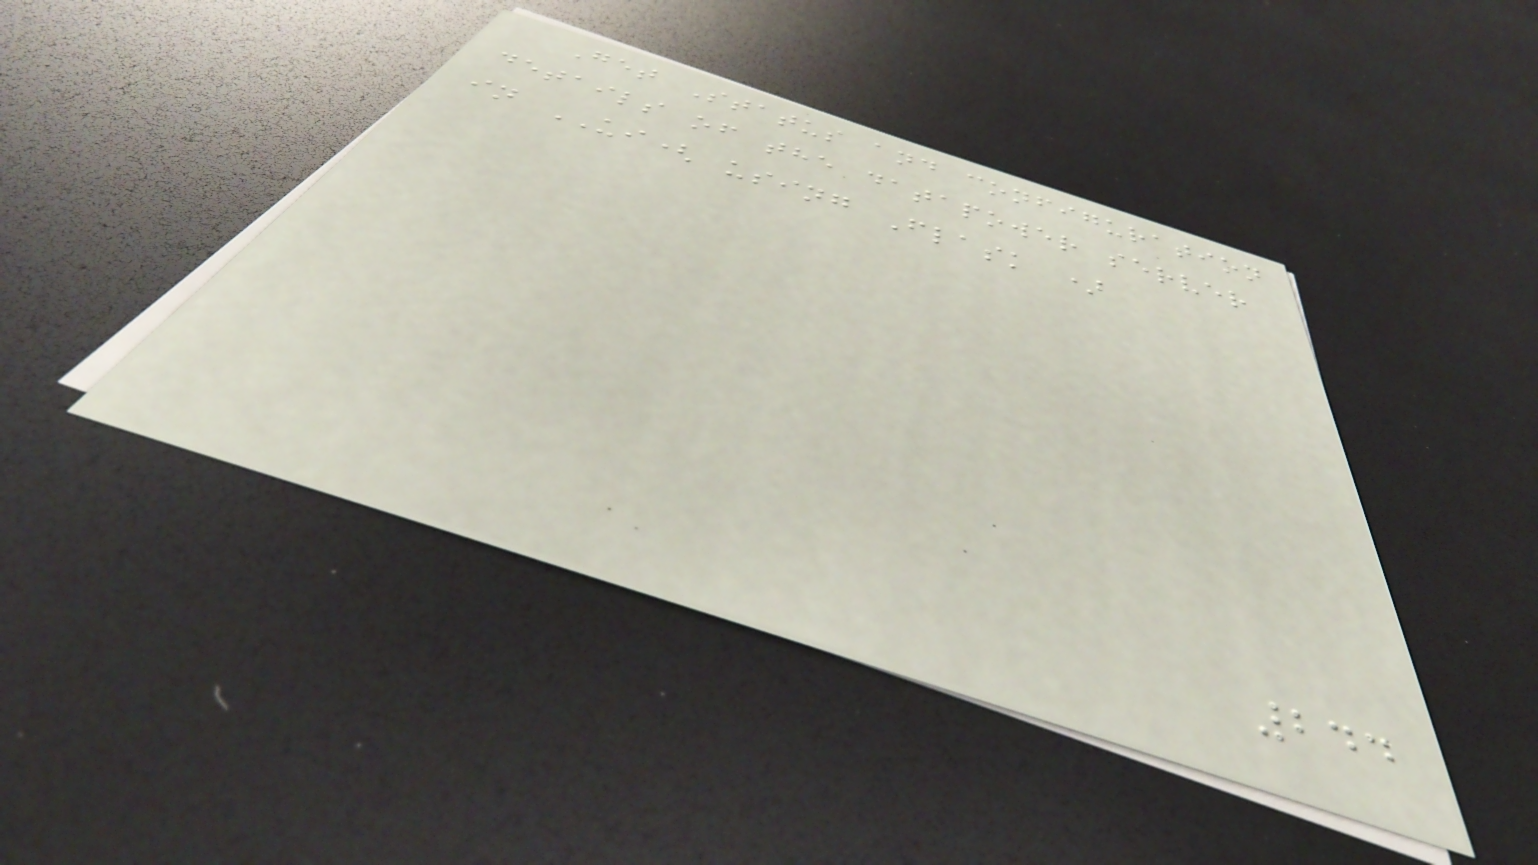Get Status and configuration
details of the datapower server
in UI( using Flask )
244
